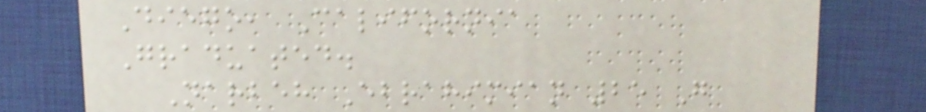Diego, California
Graduated.
Narbeh Ebrahimian 25 G
